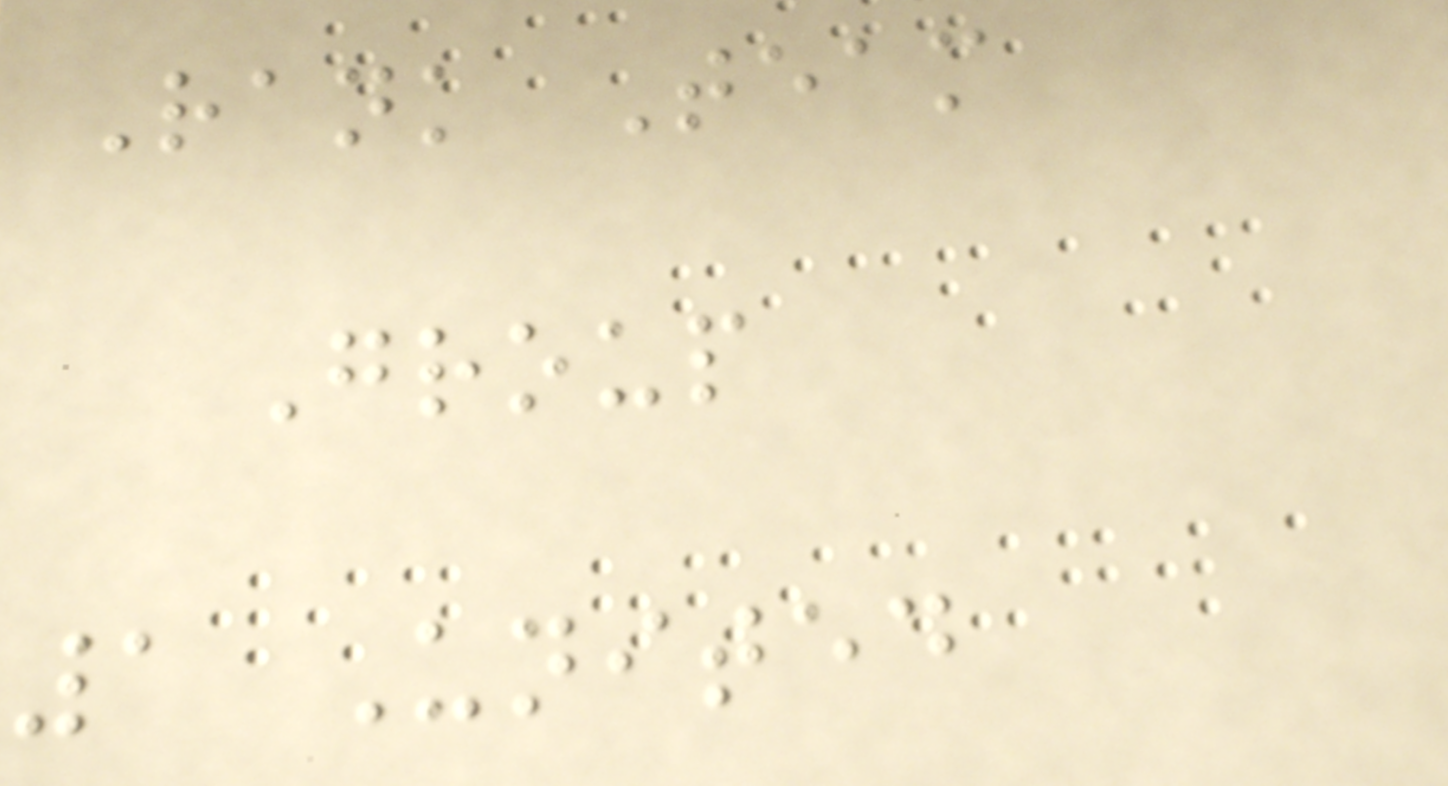Rank Team
Group
1 United
